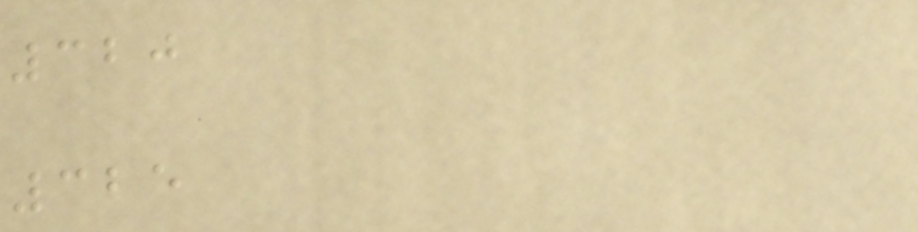320
325
